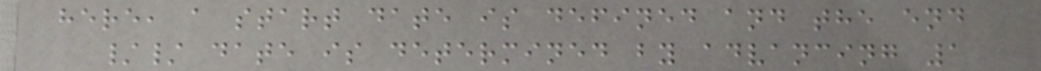here, a start date is defined and the end
// date is determined by advancing 1
